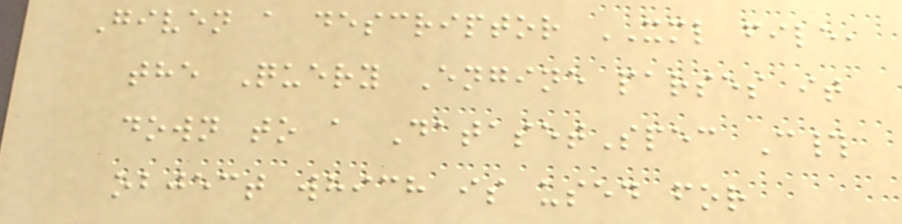Given a descriptor XML file,
the Query Engine parses it
down to a DatasetSpec C#
object which is used for
